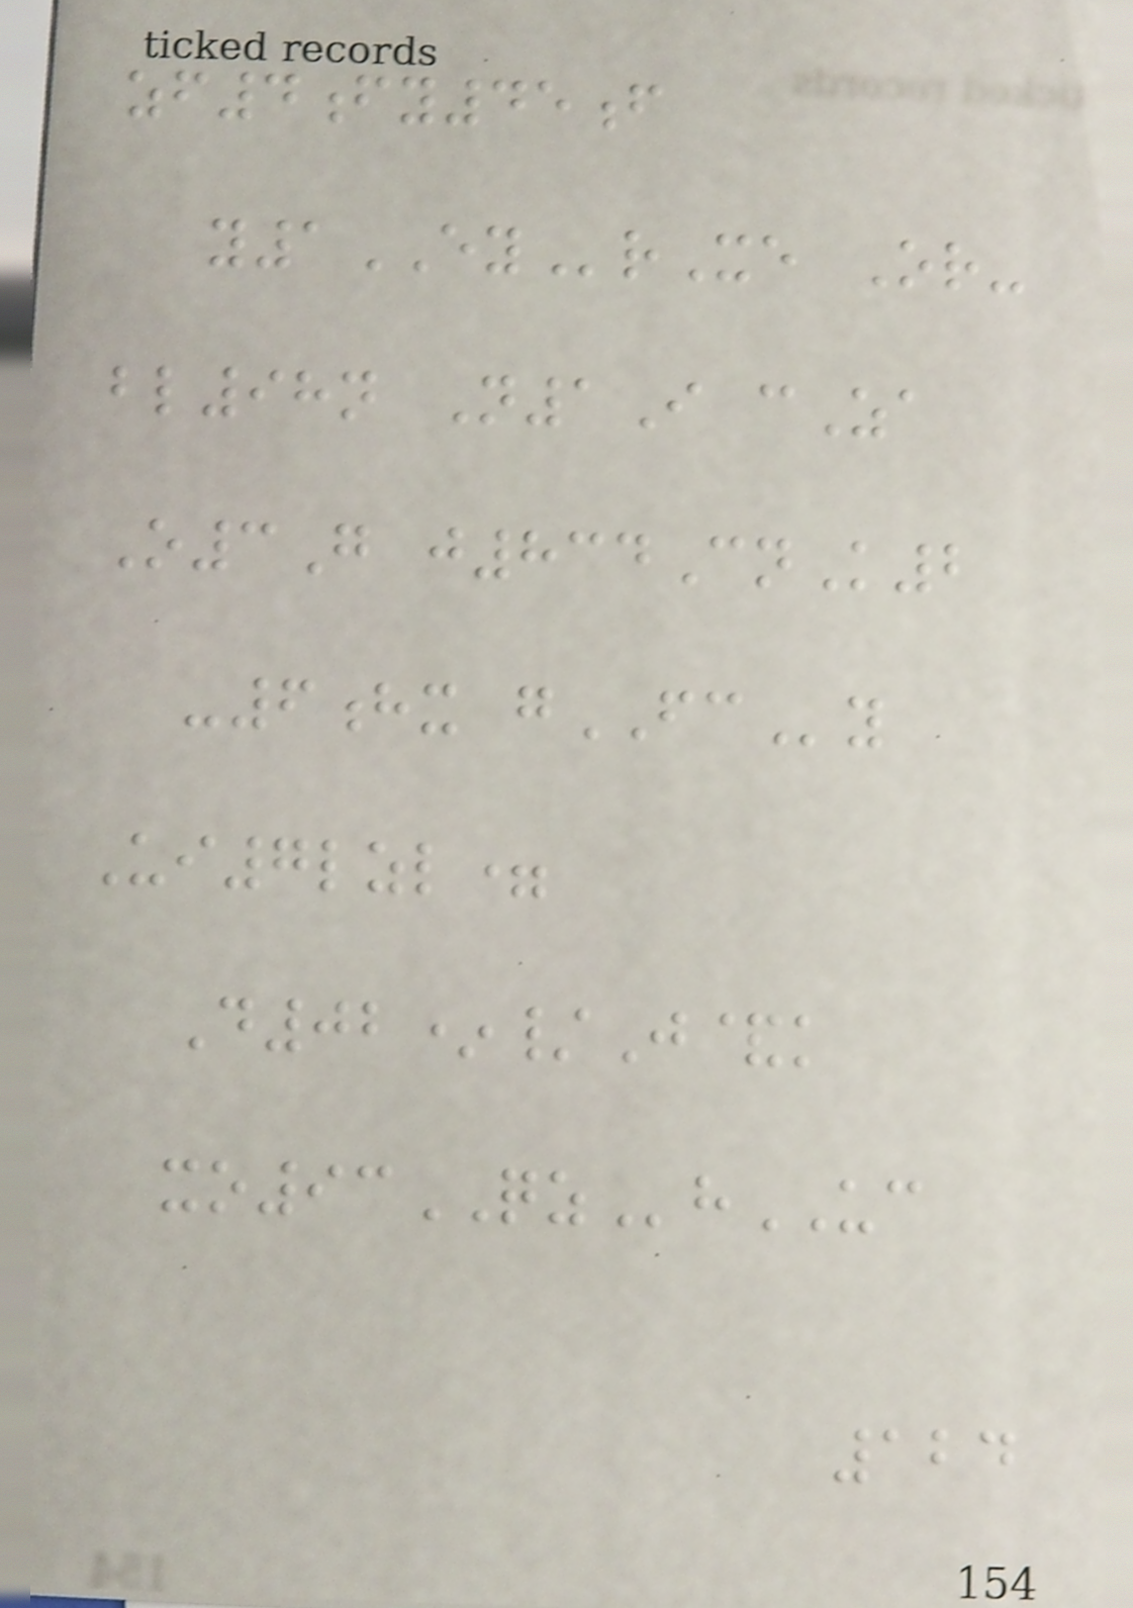zf4fy45f
y1EYrXe Or-
bl98n N1I cZa
O3G j834CnK2
-6hx gFCy
Ui7lzl=
D02*/J&k
xo93QZhUC
124
